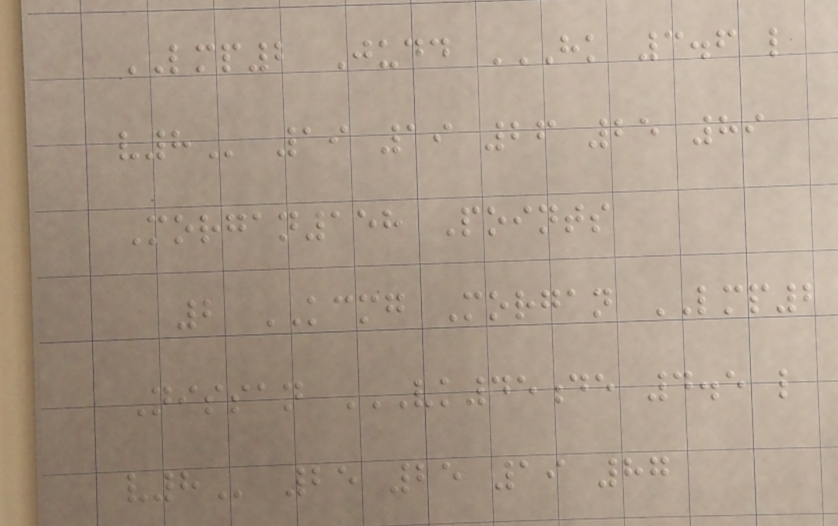LMP2 Judd HK 3.6 L
V8 19 19 26 25 89
Morgan158 Points
2 KCMG Morgan LMP2
Nissan VK45DE 4.5 L
V8 25 25 19 87
